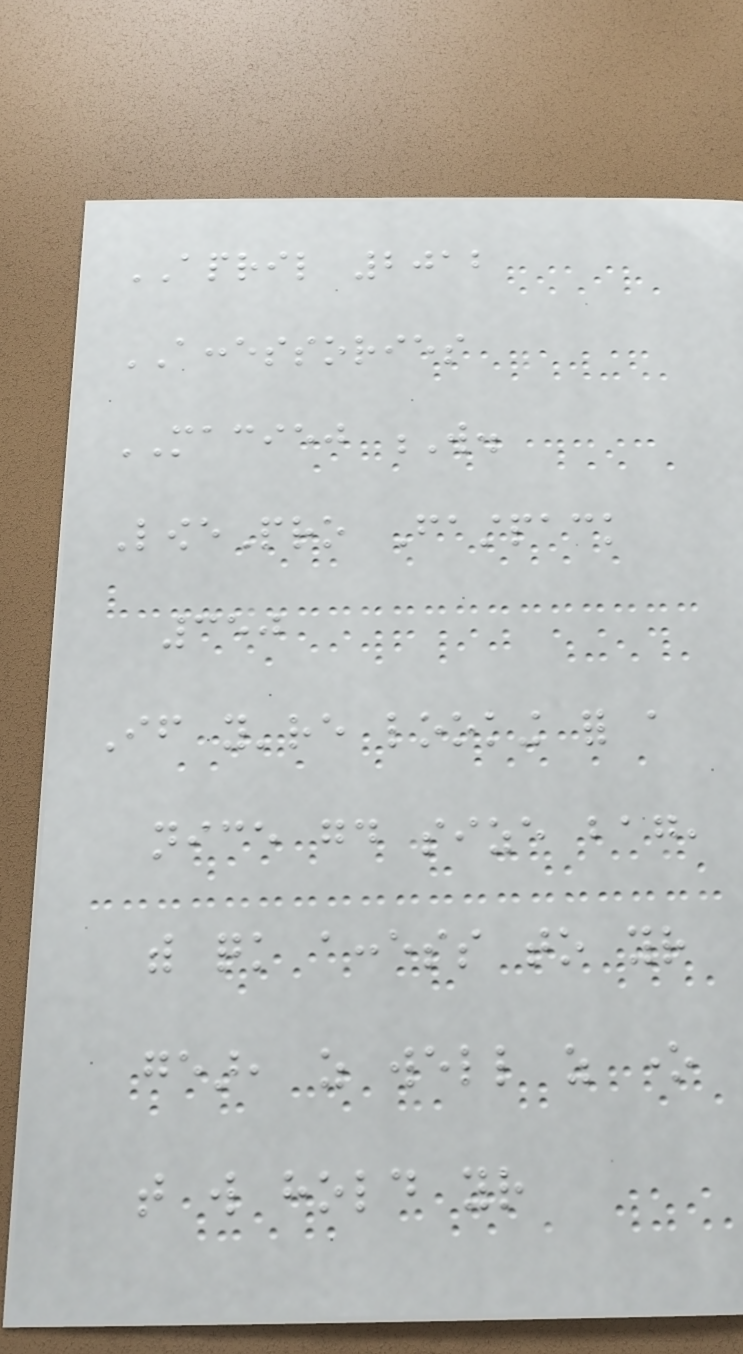APRIL 2012
ACCESSORIES
MACIEJ W.
LowePro Fastpack
350
If you're looking for a
nice good size bag,
with quick access to your
gear, as well as one
that will hold your
